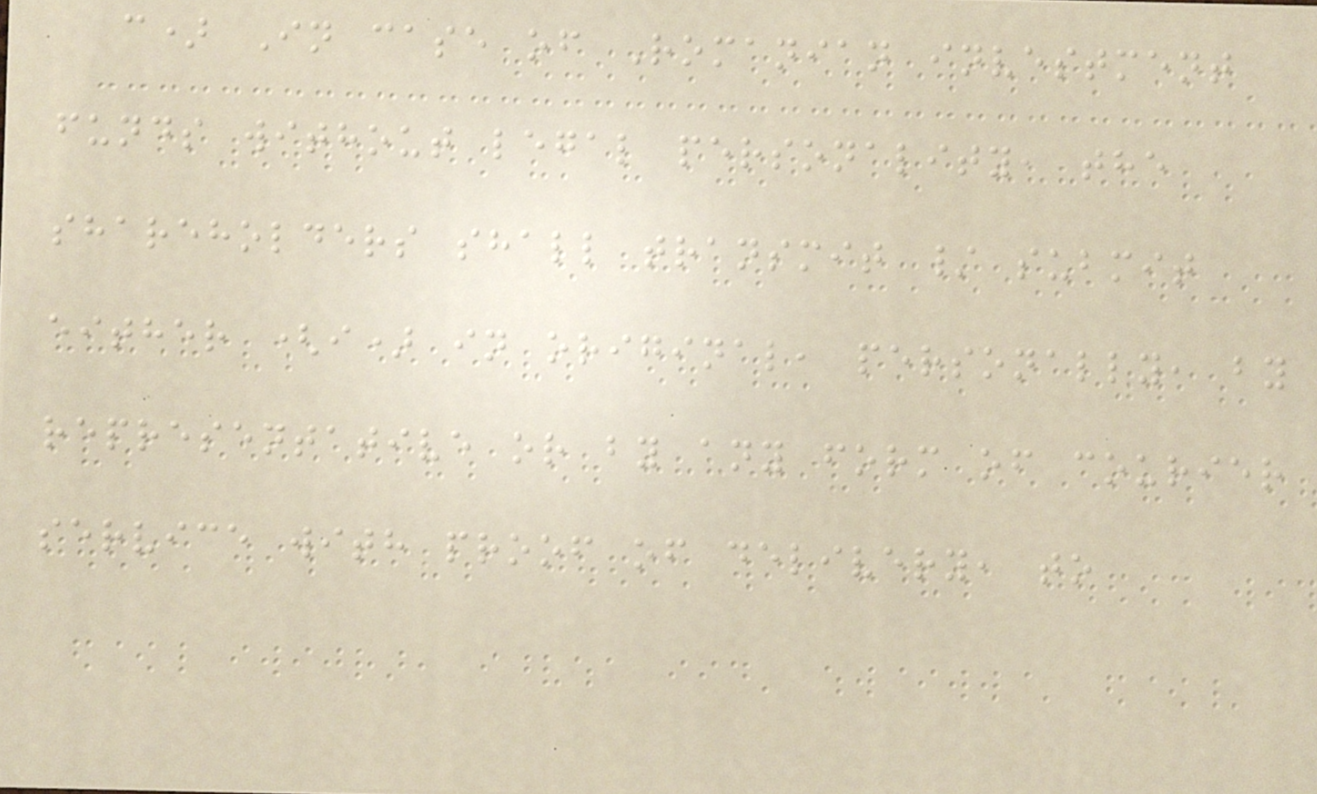c) In case of Romanian investment
funds without legal personality, the
shareholders shall transmit / submit
either (i) in original, personally, by
representative or by any form of courier
service with proof of delivery, to
